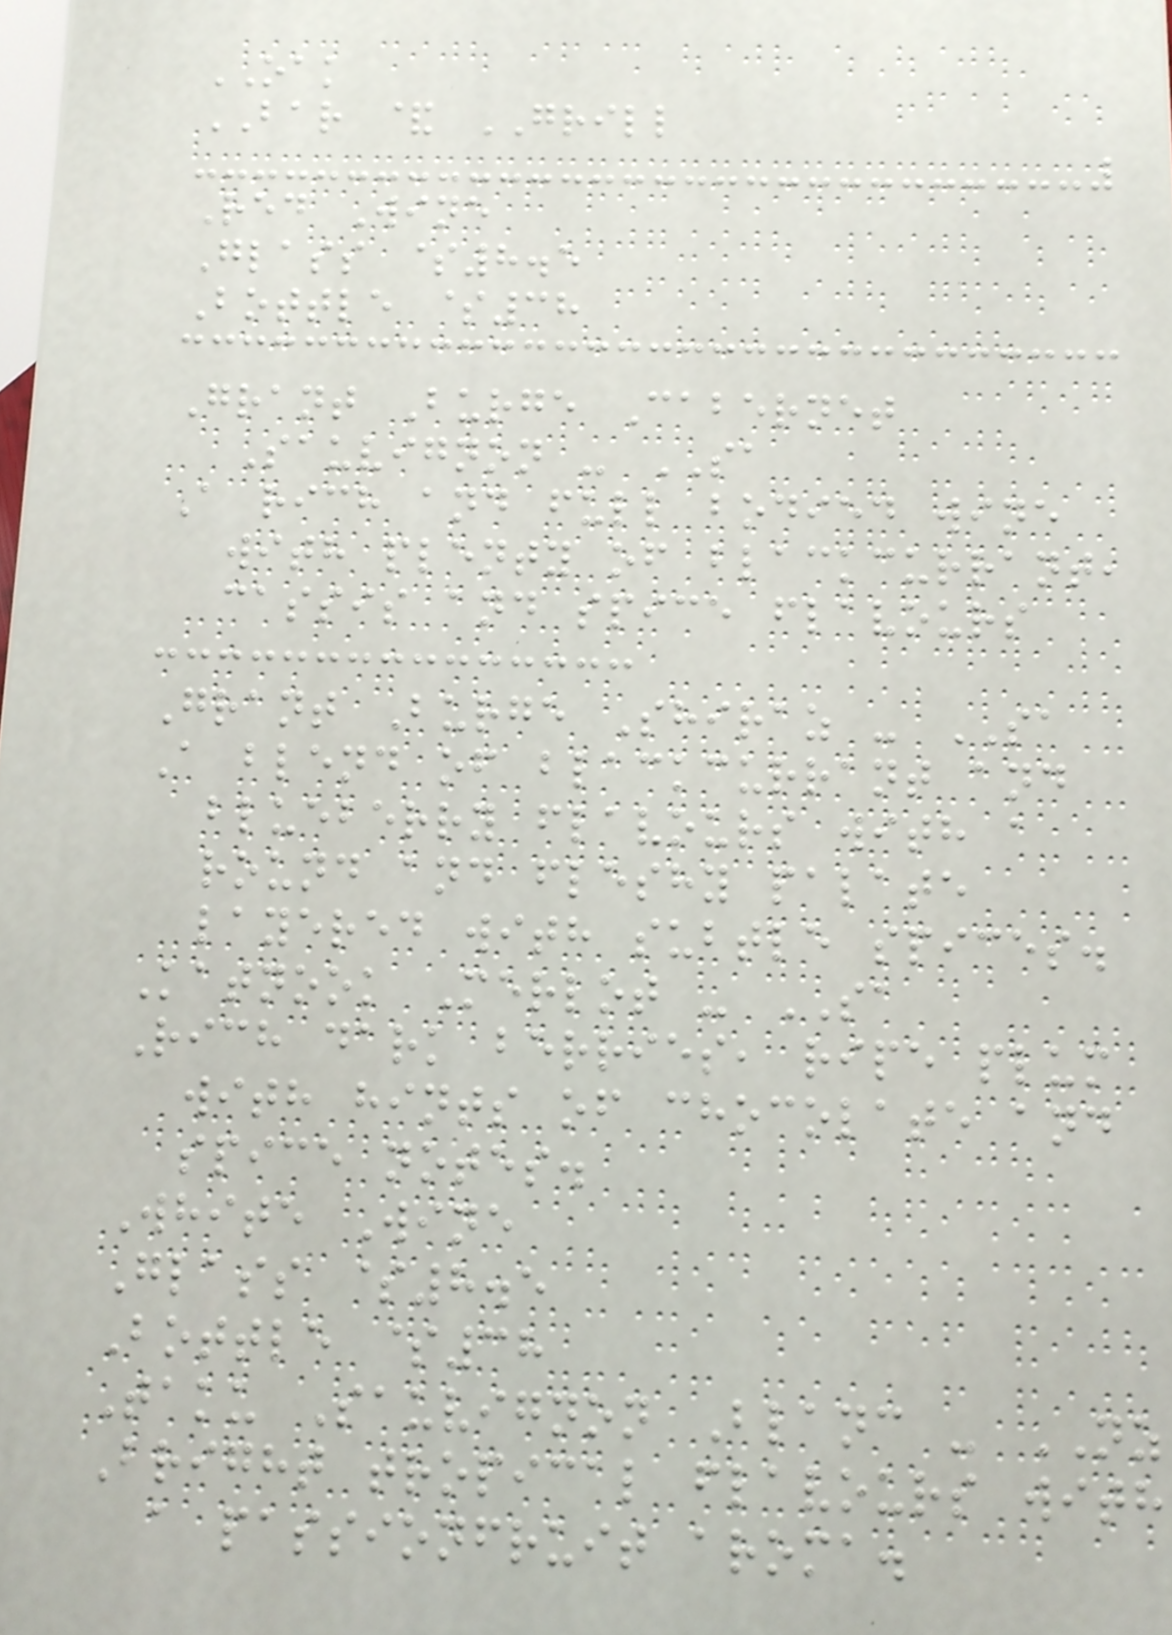OAK
BAR & GRILL
Red Wine
Glass $8.5
Bottle $38
Grant Burge Cabernet
Sauvignon - SA
A rich and full bodied wine
with plenty of blackcurrant,
cassis and spice flavours
Grant Burge Shiraz - SA
A blend of blackcurrant and
blueberry flavours with a
round and fleshy palate
layered with subtle spices.
Katnook Merlot - SA
Rich dark berries, ripe plum
with hints of chocolate and
spice notes.
White Wine
Glass $8.5
Bottle $38
Taku Sauvignon Blanc - NZ
Bright tropical flavours with
a passionfruit aroma.
